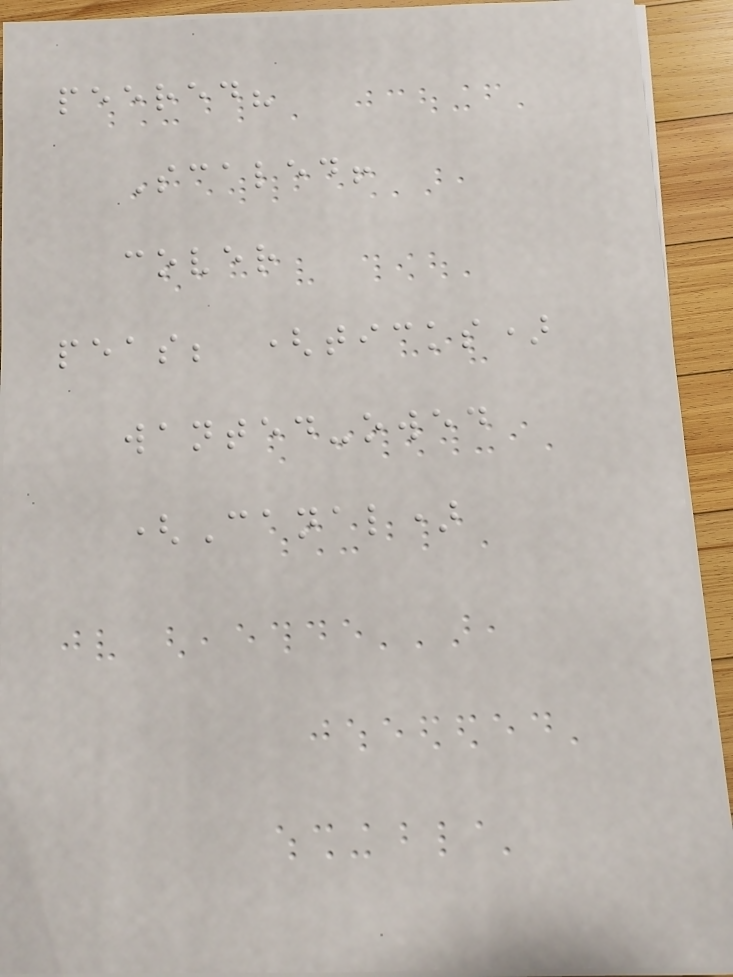peered?
Scaled!
cover
peas; (ticks)
wanted-owed
(Canal)
